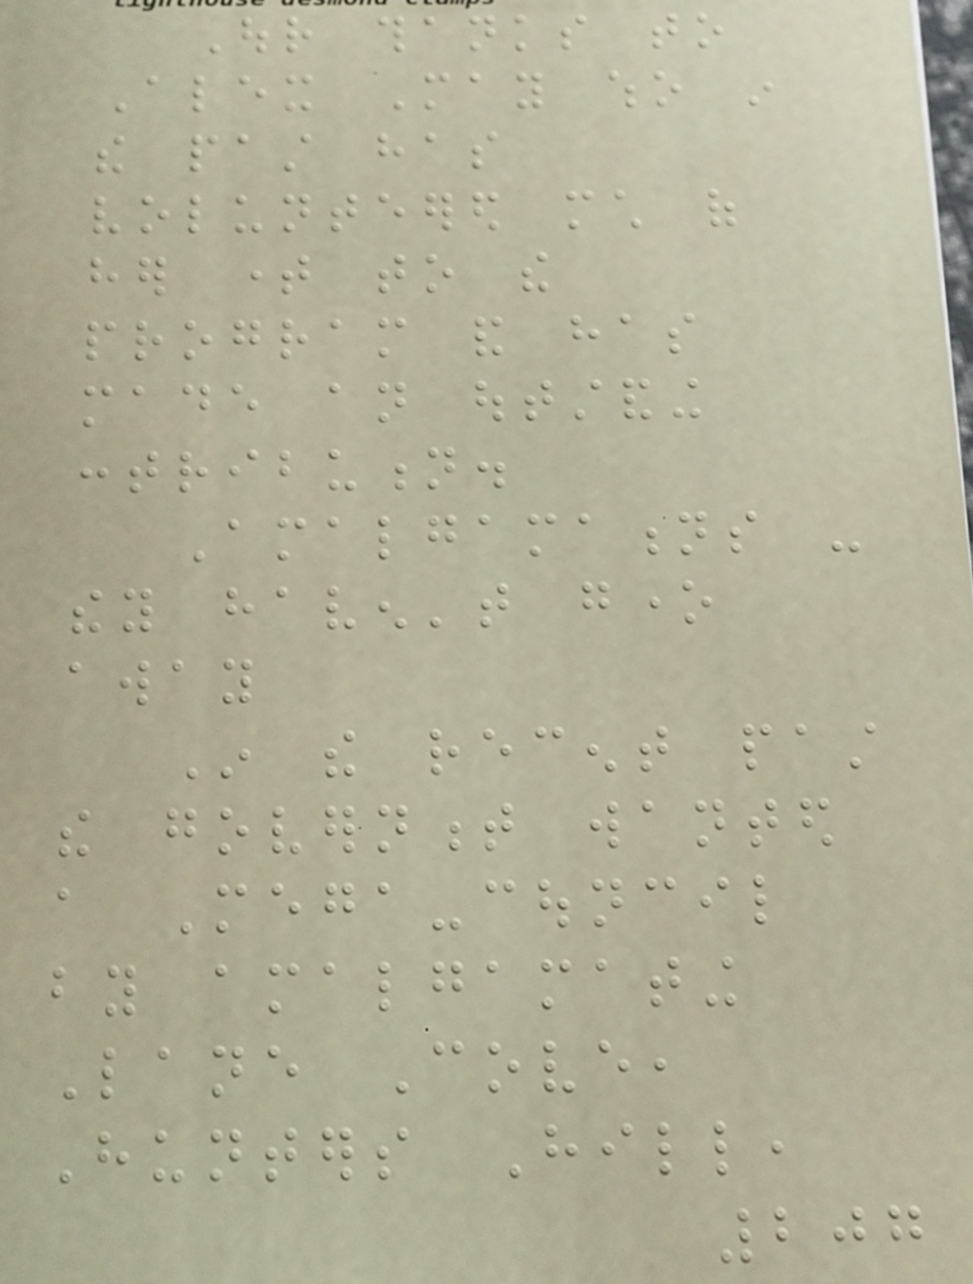Our thanks to
Alex May who in
the past has
volunteered much of
her time to the
program and has
made an outstanding
contribution.
Amalgamations -
they haven't gone
away
In the recent past
the government wanted
a Mega-council
by amalgamating
Lane Cove,
Hunters Hill,
207
